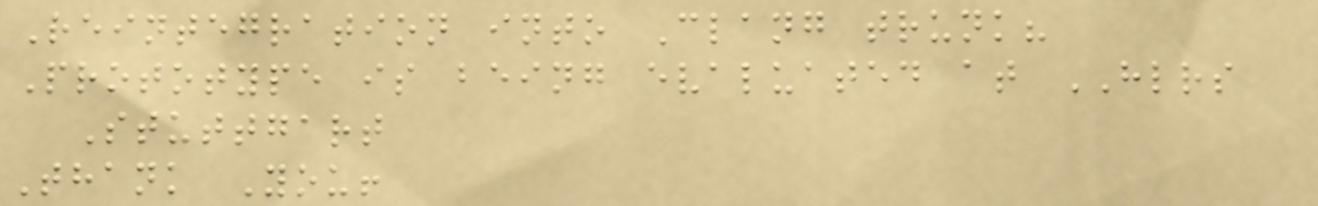Reintegration into Clang trunk?
Prototype is being evaluated at HLRS
Stuttgart
Thank You!
